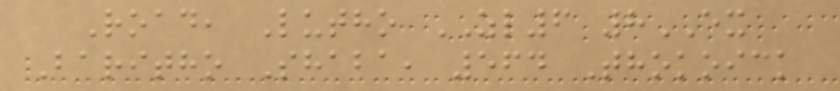Road, Lutho ZL6 8EX
Baritho Shaba, 564 Thokoick
